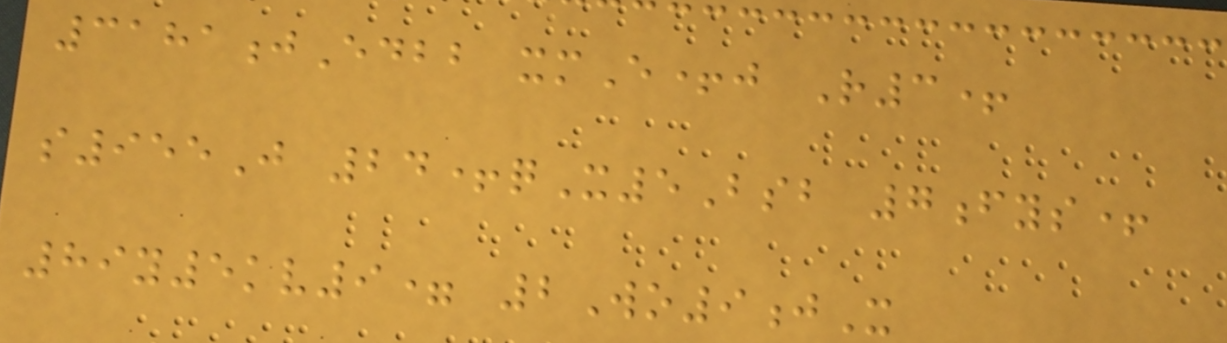3181jEdbb xmE+j R3+
s955J 24+qX5Bsb 7fys+
89y5kv9= 2Wo9jX
